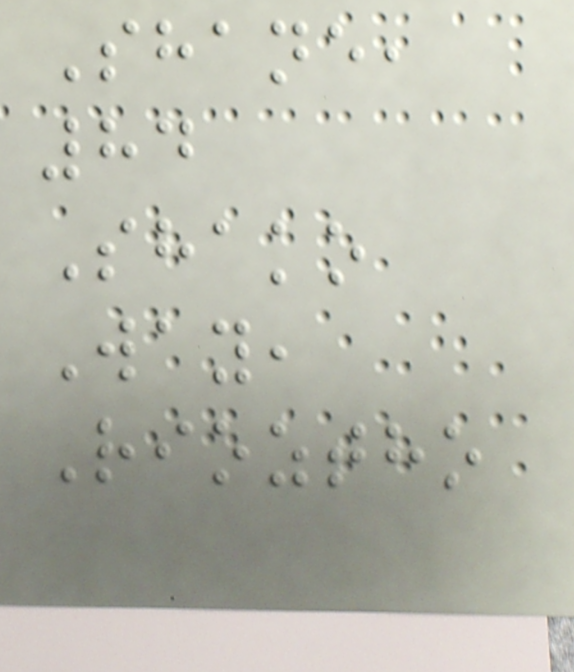Shane,
84
Shako
Way,
Rioztho
